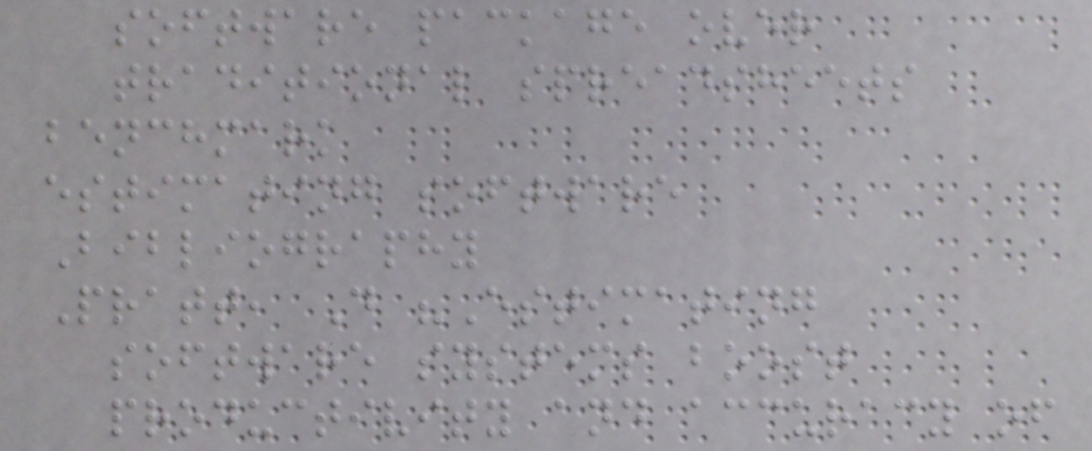software package over
traditional spreadsheets
benchmark
estimating software
Bibliography
Pratt, D "Estimating
software systems boost
productivity and accuracy of
